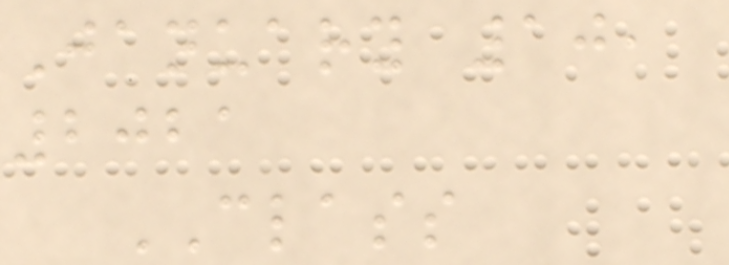January 10,
2021
CLASS
